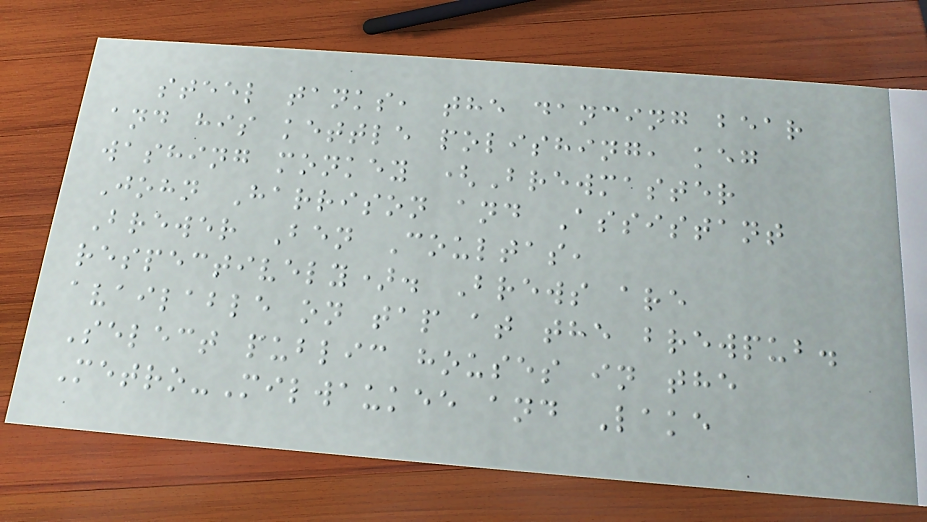steel tanks, the dancing bear
and his kettle polishing, keg
washing monkey (Brewmaster
John Harrison and Assistant
Brewer Ben Coultas,
respectively). Brews are
available on tap at the brewpub.
Select public houses in the
Metro-Milwaukee and Lake
